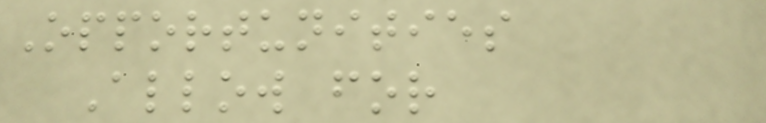Opportunities
Allow for
